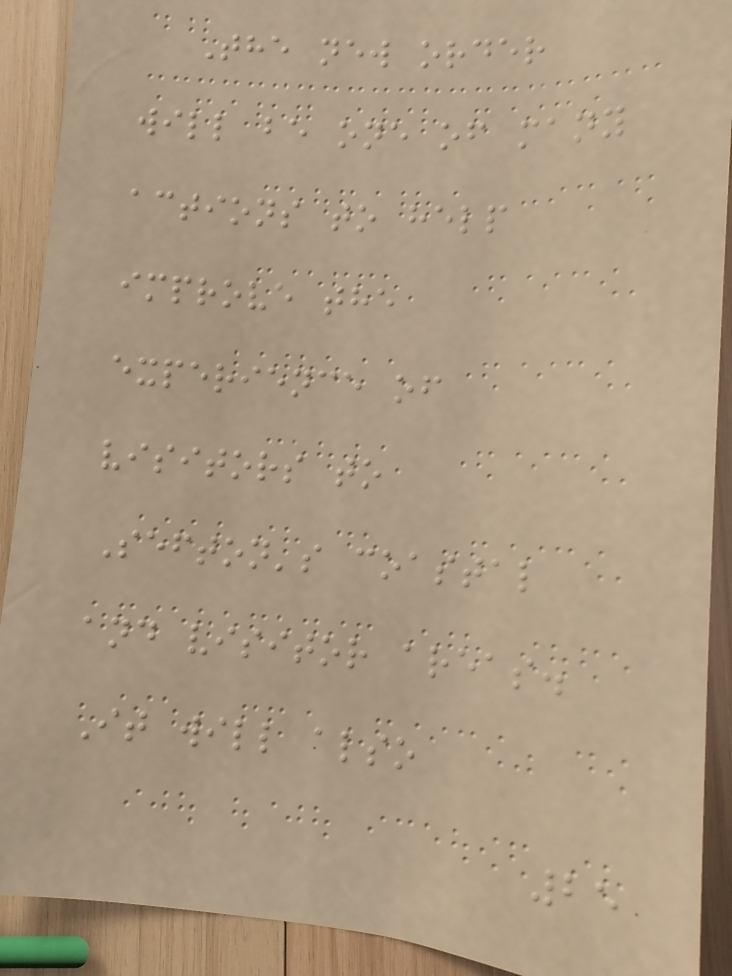The new order
will be one of many
actions to help
improve the
experience of
visitors to
Sefton's coastal
and visitor areas.
It will also
25
